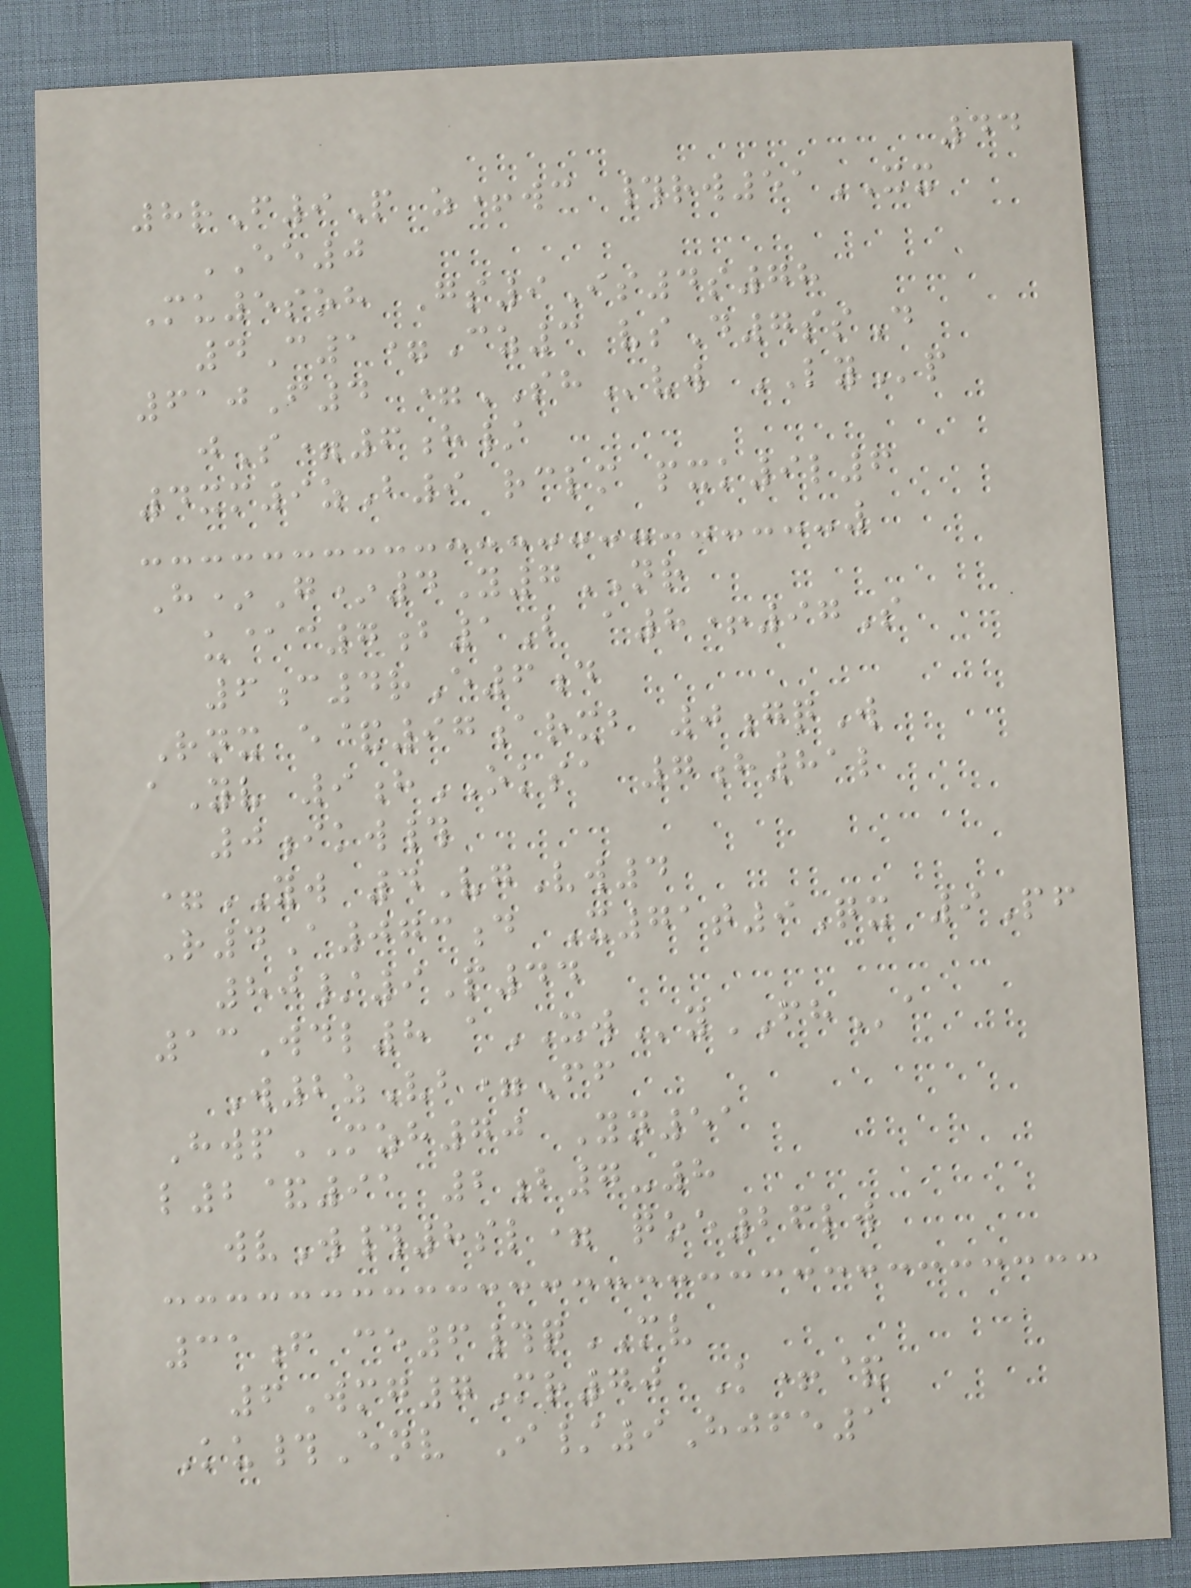44
8rF9P z+wc #rw51XX
EE0
Mu5soh Gs9Is4s78
4C1=Cz3 vsD7ssD
610F4 =SHvw LYp
jS=6h/
4xm9zB9 rclm pxk9l6
H*G*4Y7NR
u@c7b1B a8+97S
6c4rE6d
Rnx e&97arxb 0gqW
aYv 9hOKSA 7h81l
0ikw#
=YW 4VgVw4
R4A073d X71t9Qx 9Pf
80/9P44
13Wdl8 aXWyFHa
W2zVb=Ff
HwpMZH70 Yn51
l2&91 2b7-8
wvW#8sl= qoe26lw
31f ce6#qMV
6Wmg7Mr70 K+&
Ku#Env I/9Hjfe1
